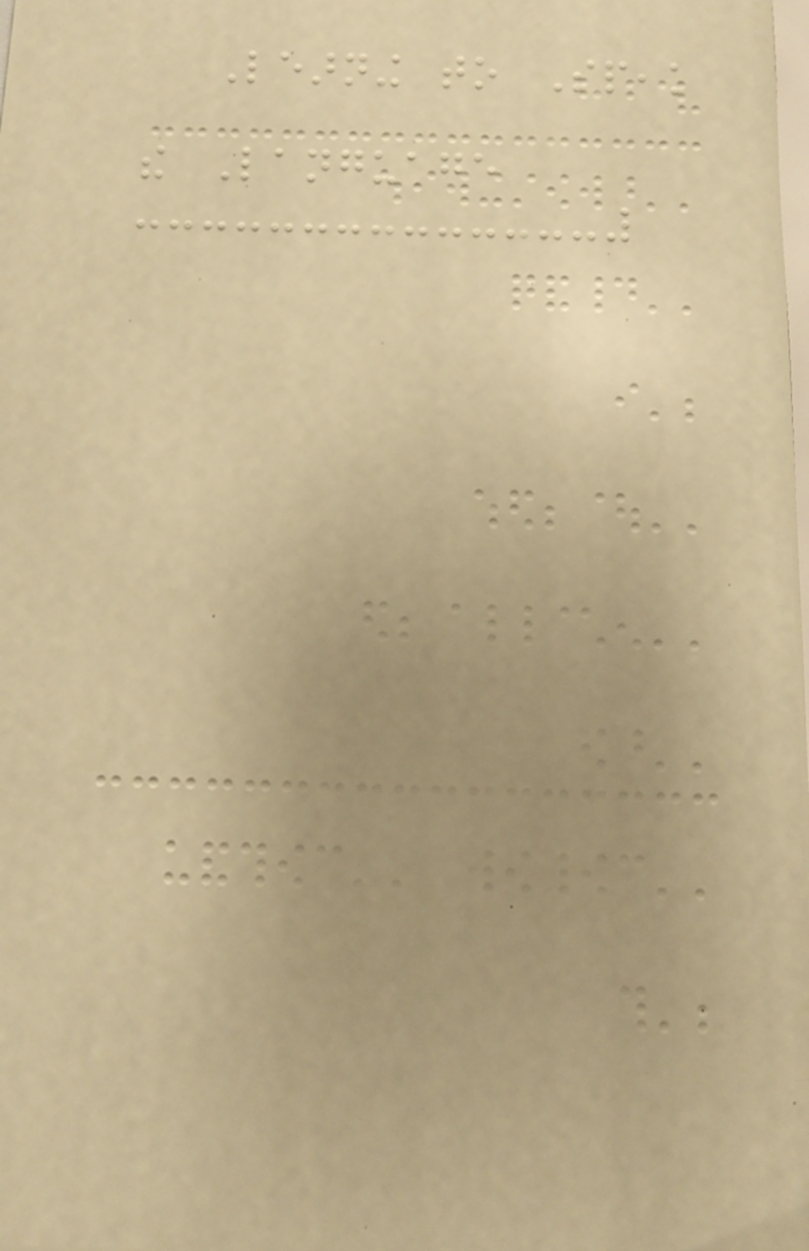Learning to Speak
the Language
